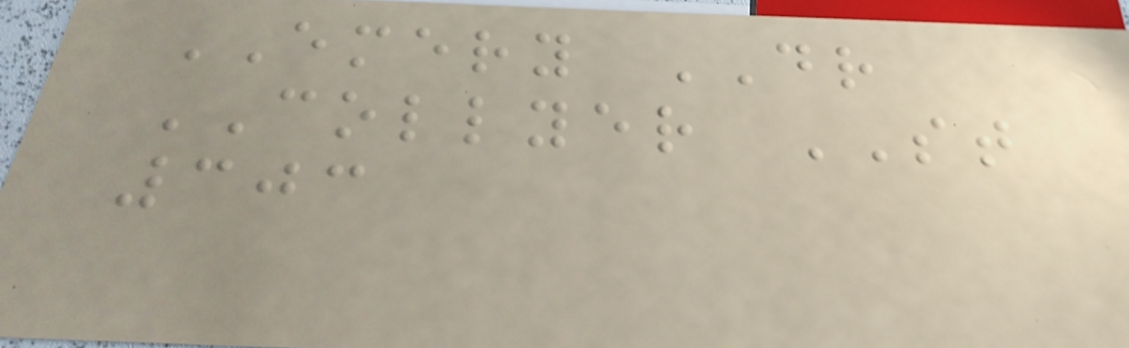EMERY DR
COLLYER ST
303
